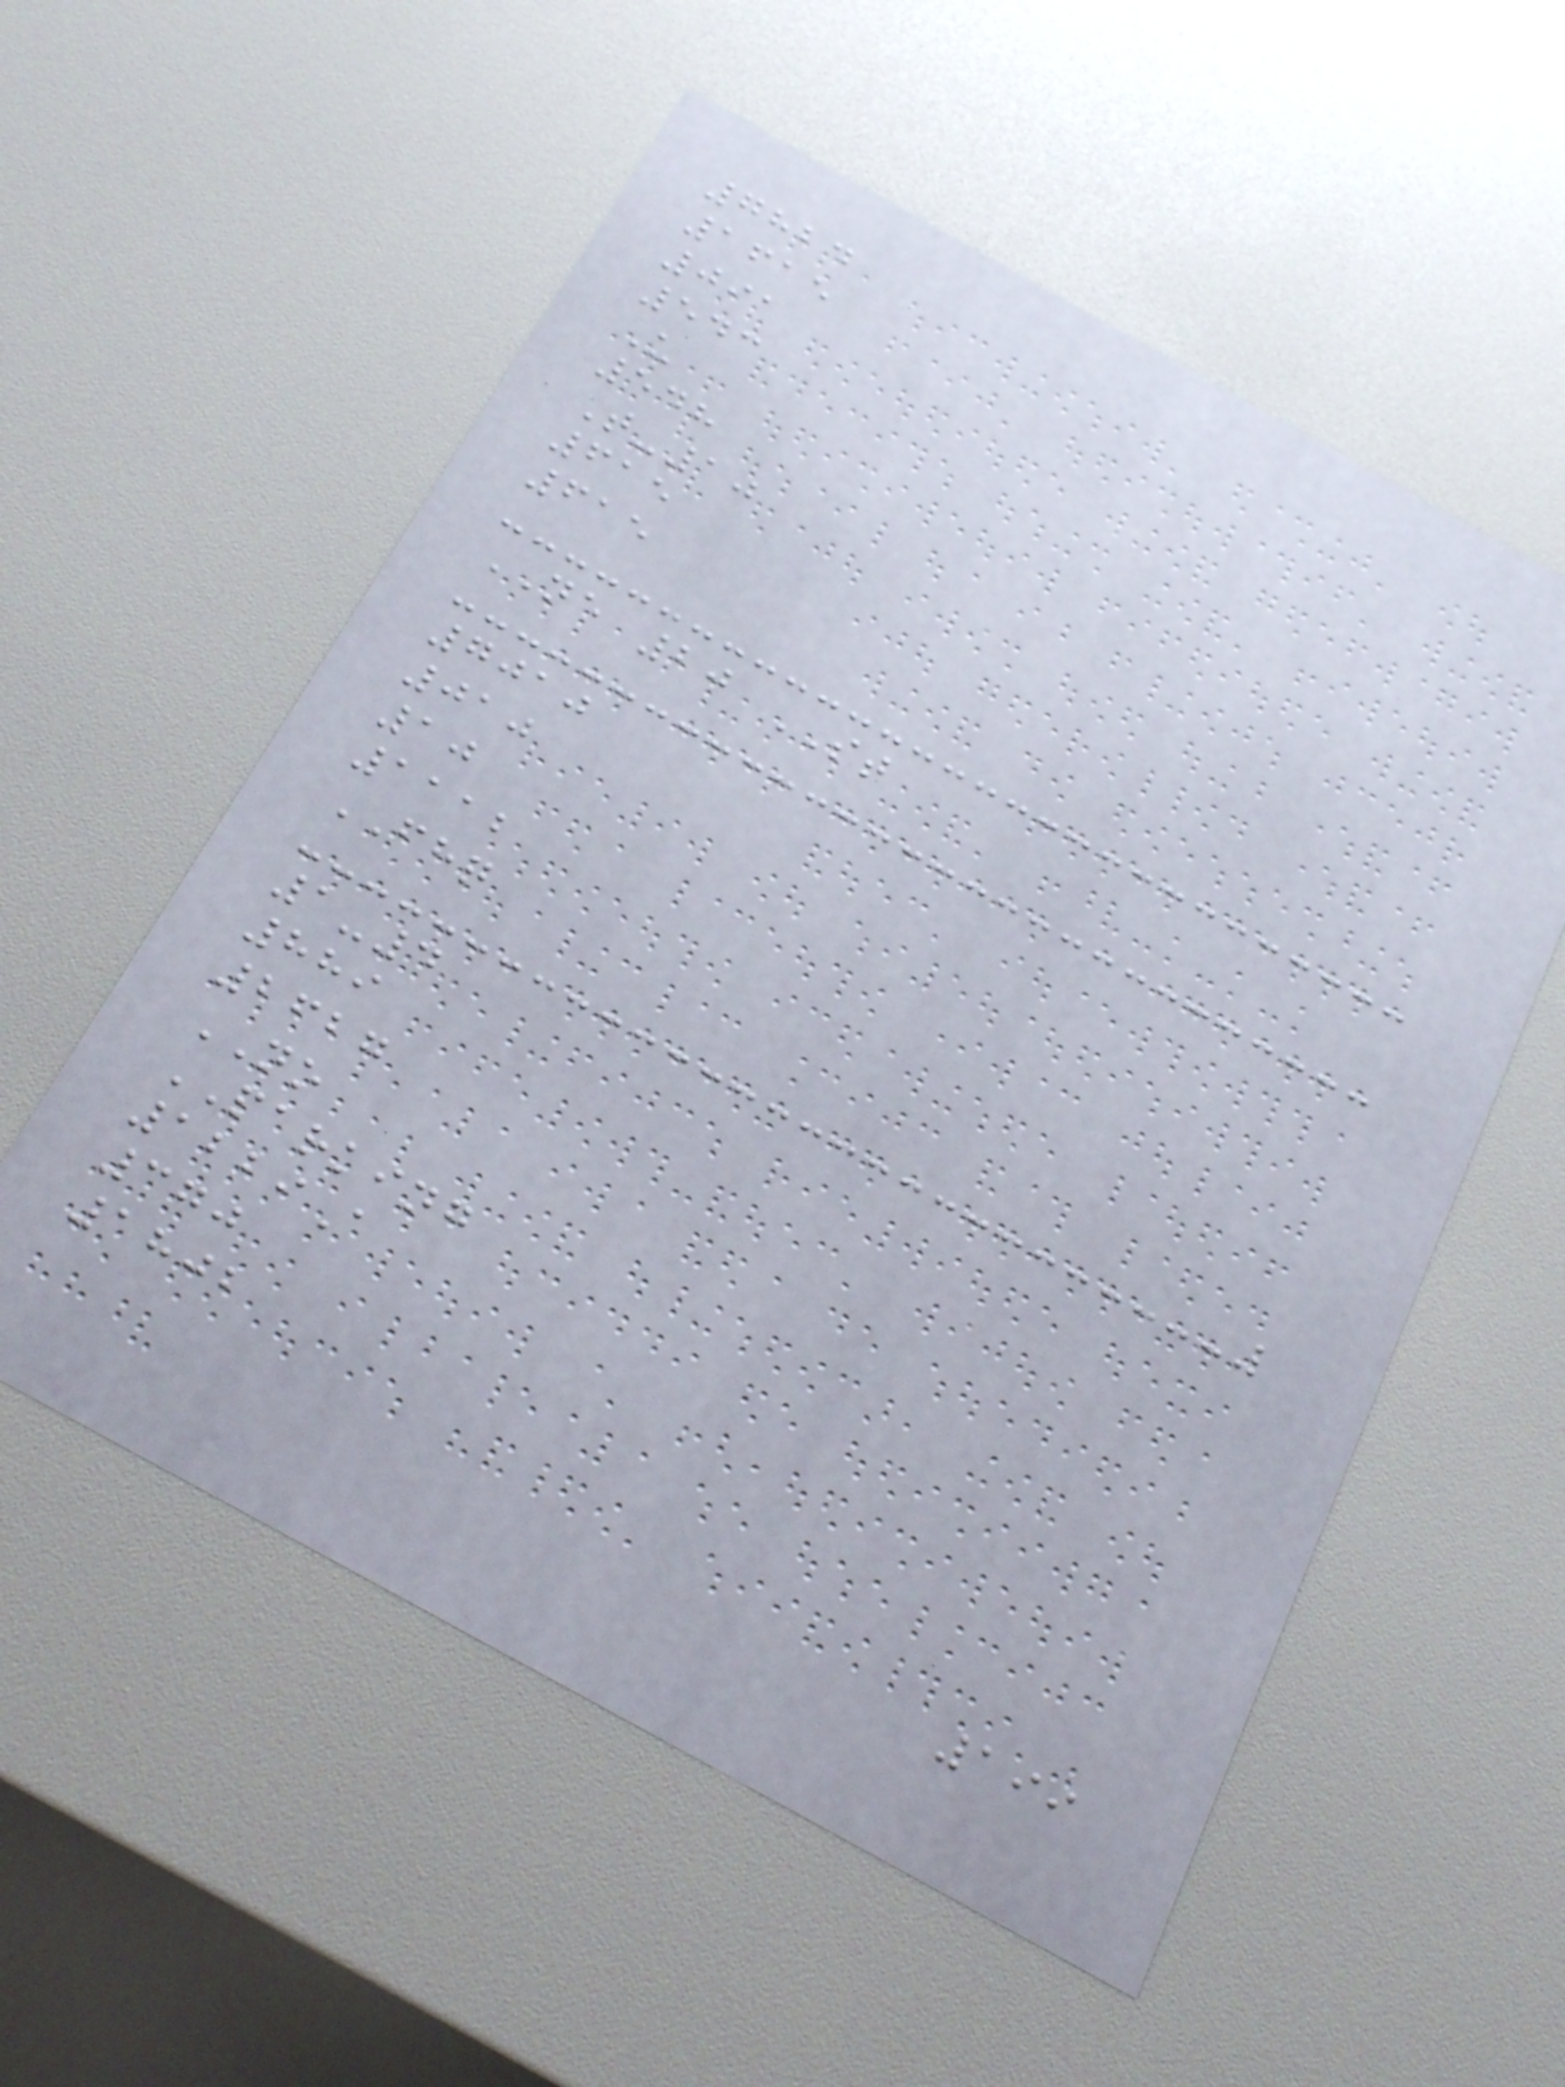7824
1615
091
543
U
548
T-10
615
615
NE 20 ST
7010
010
10
1112
FHQ
1-4
889
2627
NO
PARKING
1229A
370
1802
199
